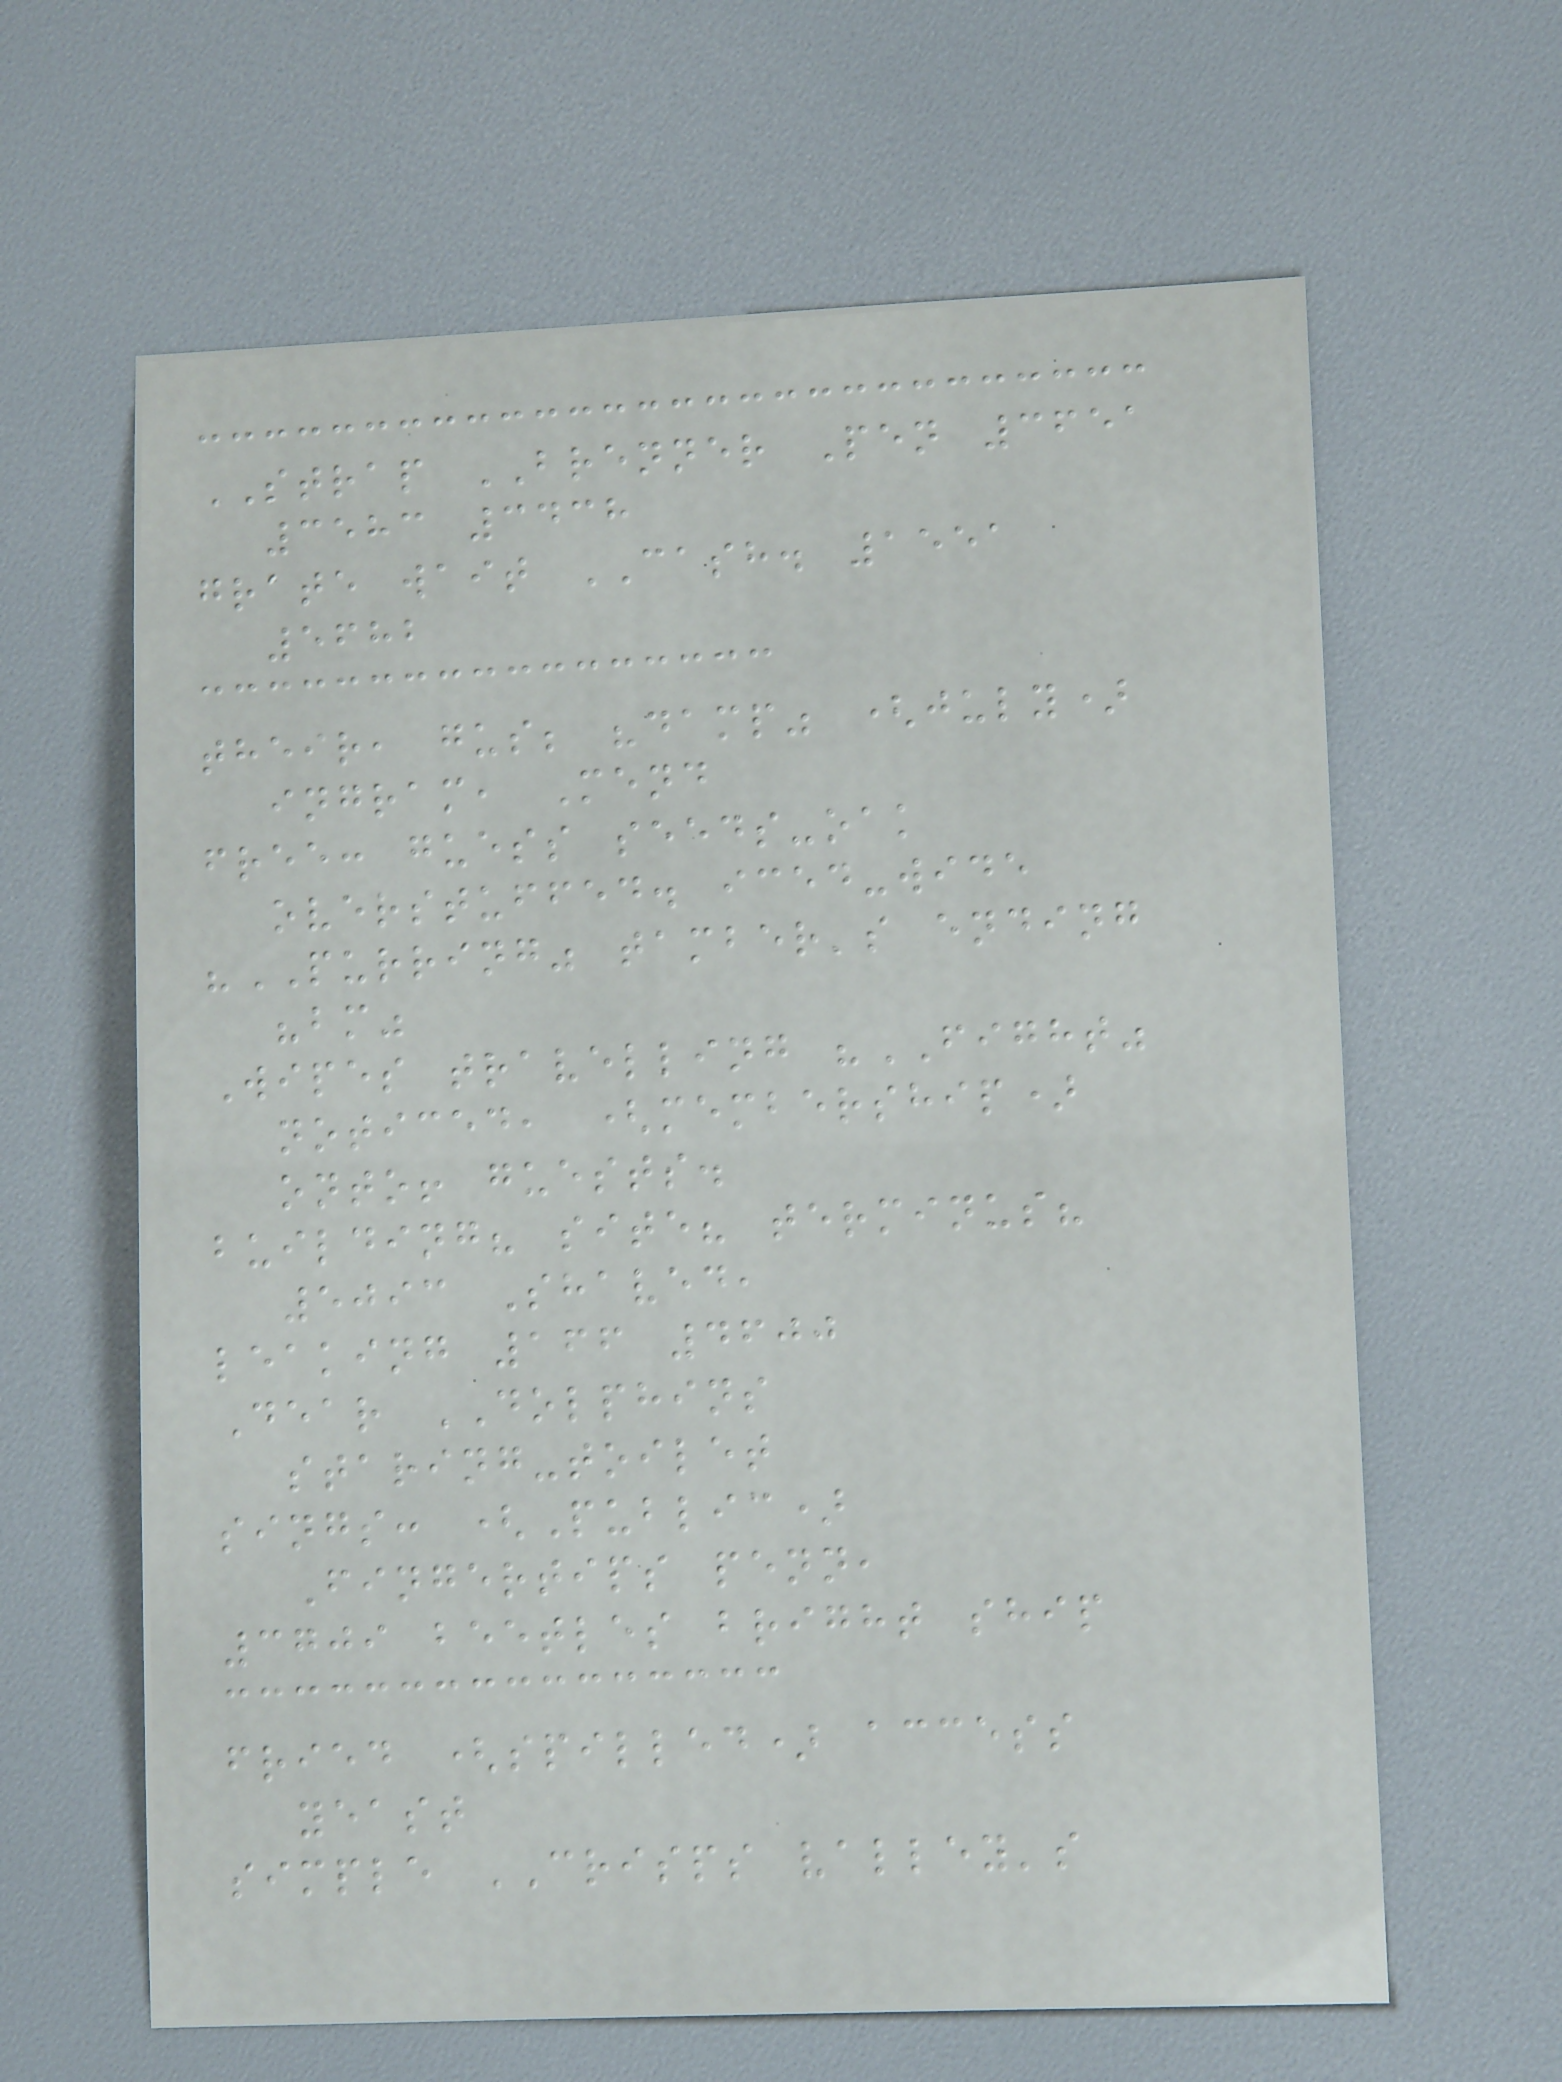STRAP BRENNER Pen 3651
3583 3438
grate wait CASH. 1551
5682
their, gus; "damp" (july)
ingram, Mend
free: guess seeds-oak
overstuffed. iced-wide
"PURRING" tamber's ending
"bm"
Wipes travelling "FIGHT"
noticed, (membership)
onto! guests.
building? site? terminus?
5093 Shaved,
leaking 166 4600
Dear DOLPHINS
staring-toilet
sings: (Public)
Fingertips penn,
3709 beetles bright ship
fried (spilled) access
yeast
simple CRISPS valley's
